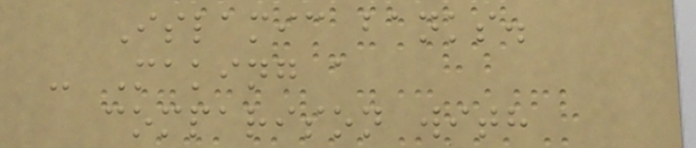Islamic banks.
- Making a
comparison with
